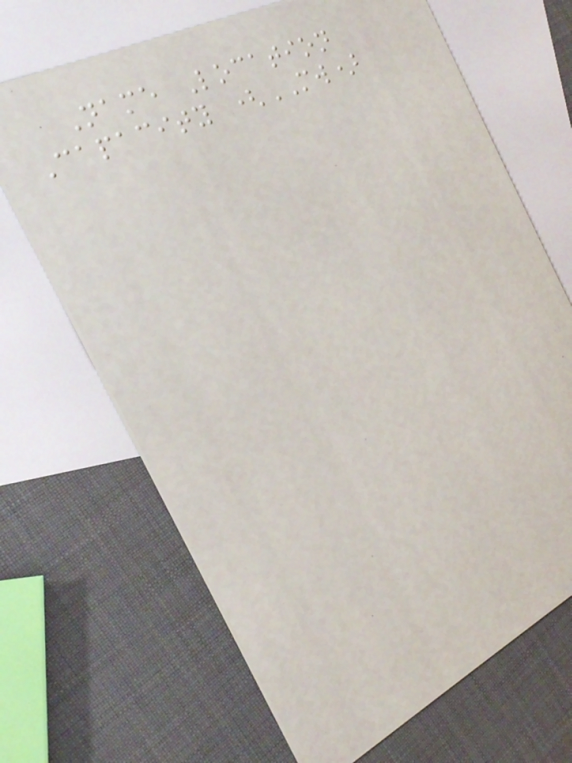Name Location
Capacity (MW)
